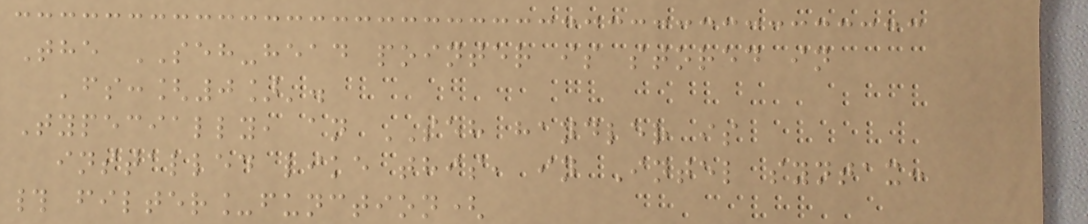The SEH-head pointer is stored in
'fs:[0]'.
Typecially, an SEH handler is
installed like this, in Intel syntax:
# filter_function(
